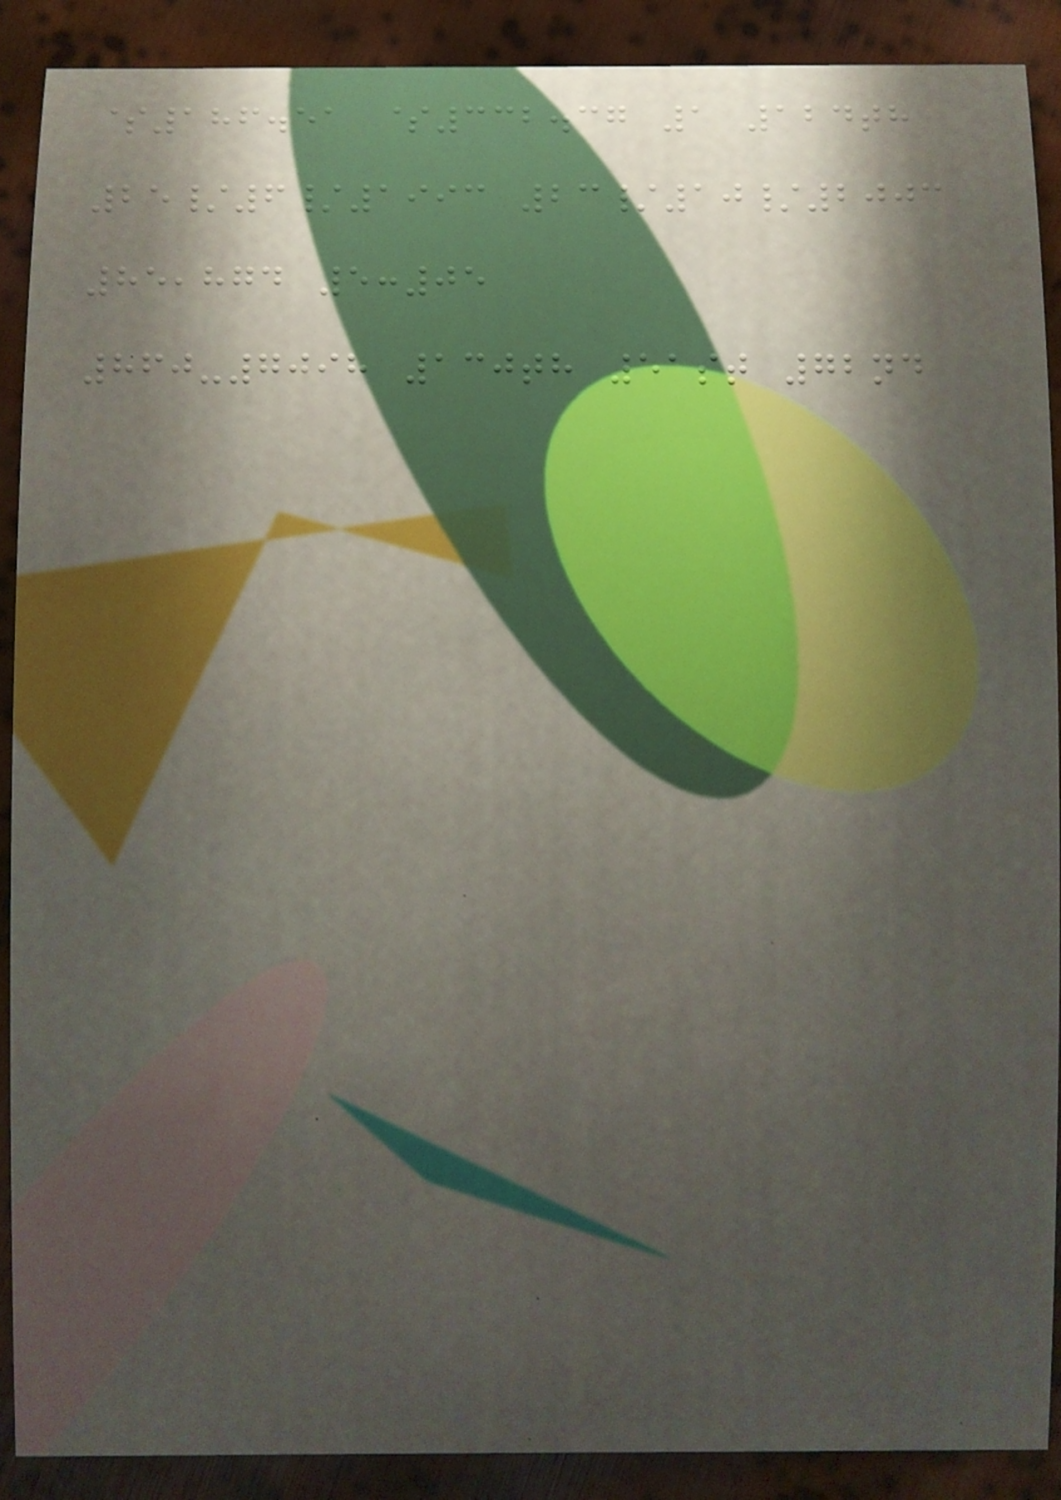$186.51 $332.37 1 124th
25/6/1993 23/10/2003
85,874 5:05
860-7098 130th 51st 72nd
